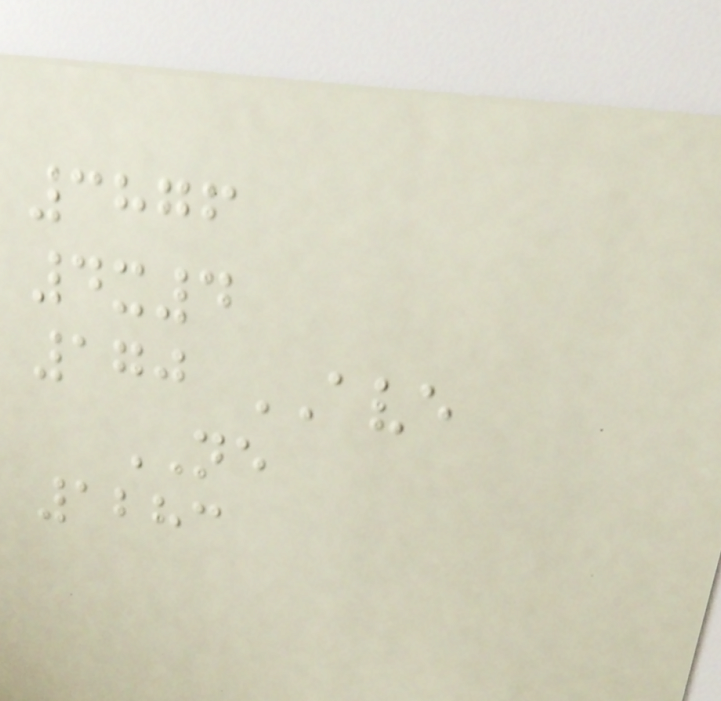3876
4x4
170 AVE
NE
1283
